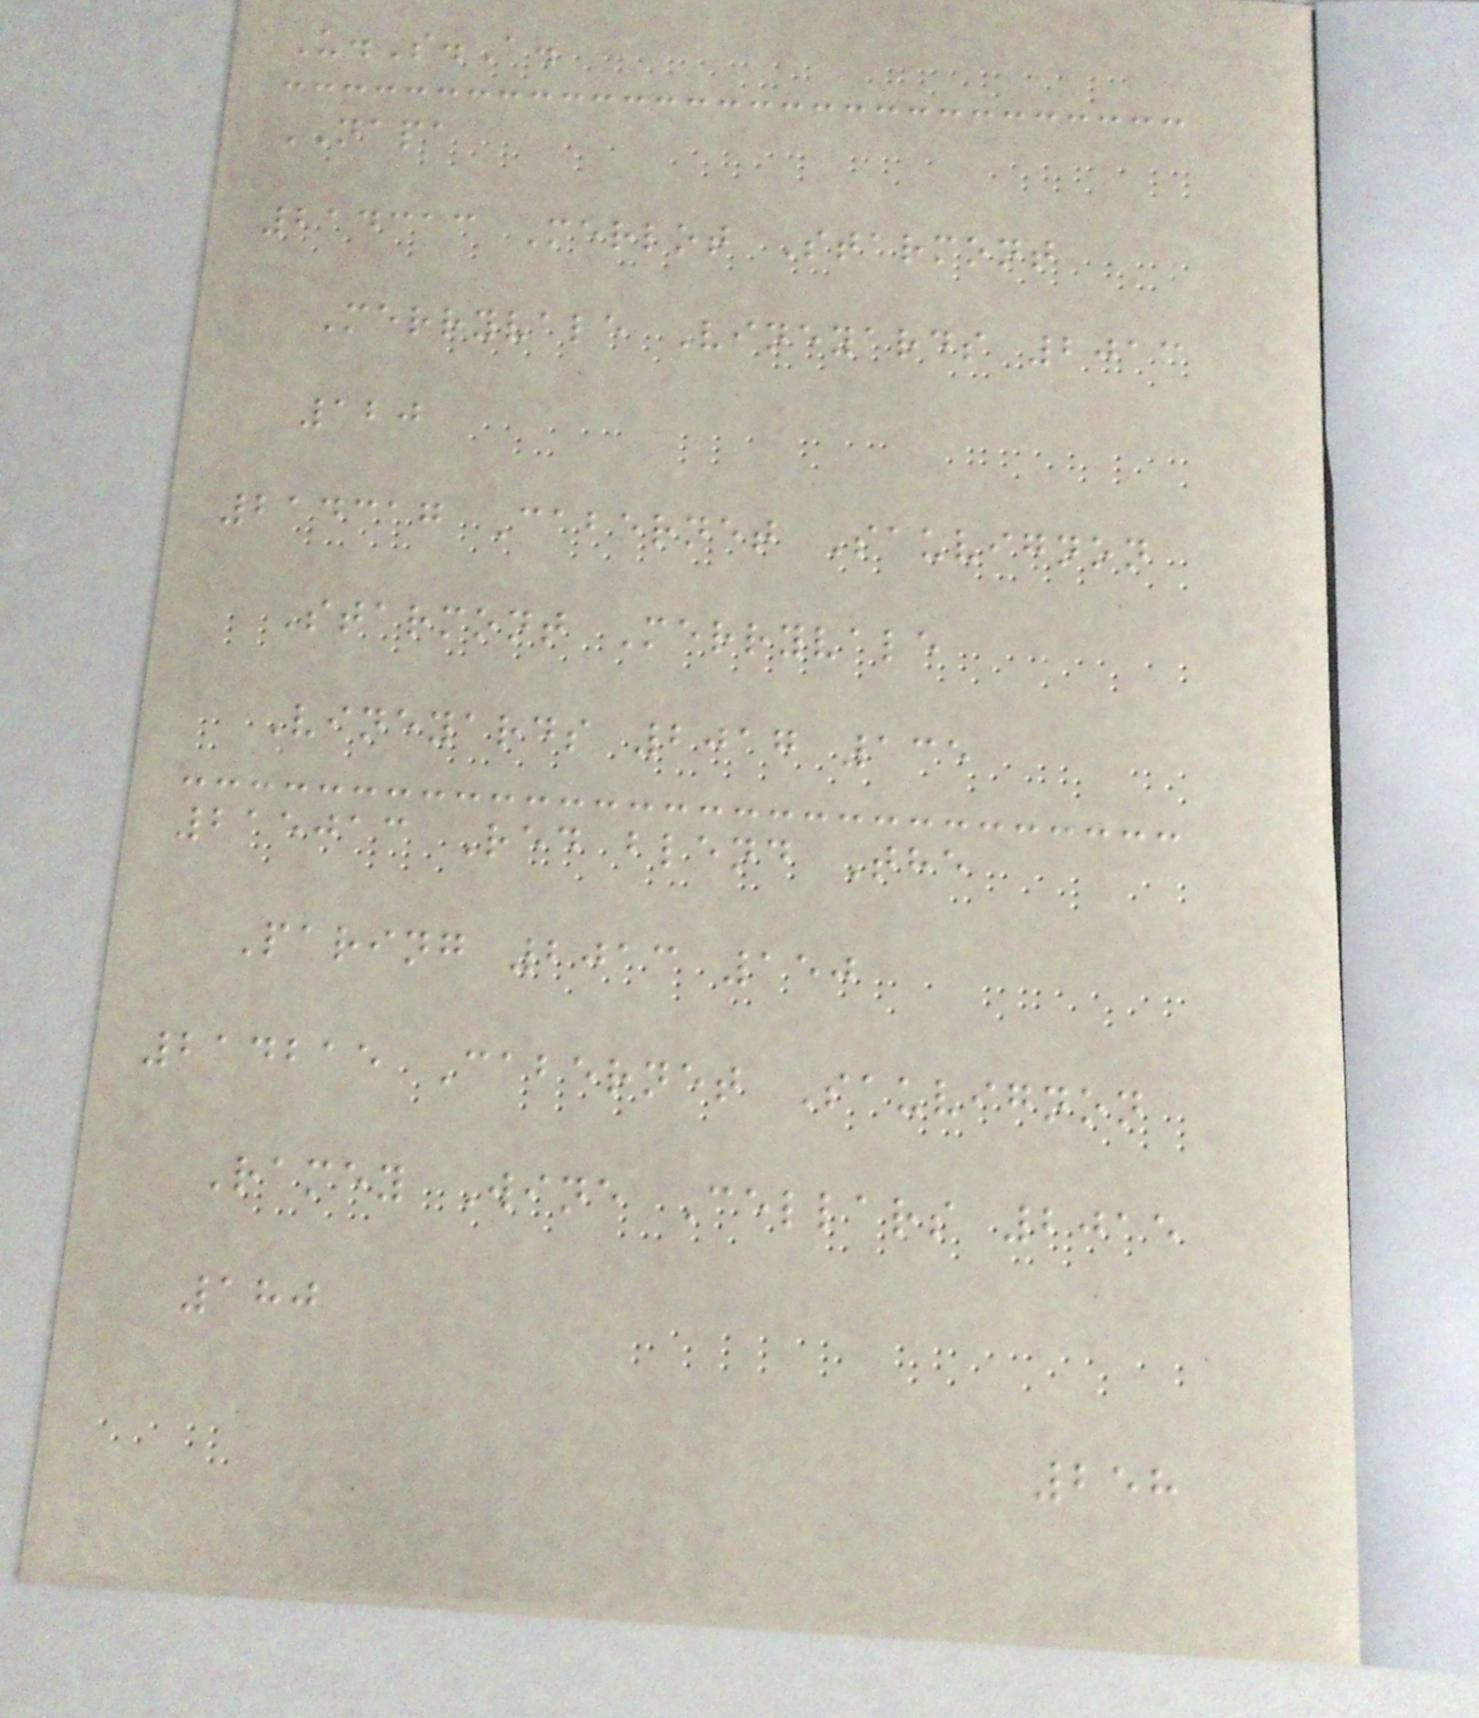U.S.A.
NAPA
214313 Merlot Starmont
Merryvale Vineyards 2013
120
214317 Cabernet Sauvignon
Starmont Merryvale
Vineyards 2017 135
215013 Red blend The
Paring 2013 150
214215 Cabernet Sauvignon
Ramey Wine Cellars 2015
180
258
